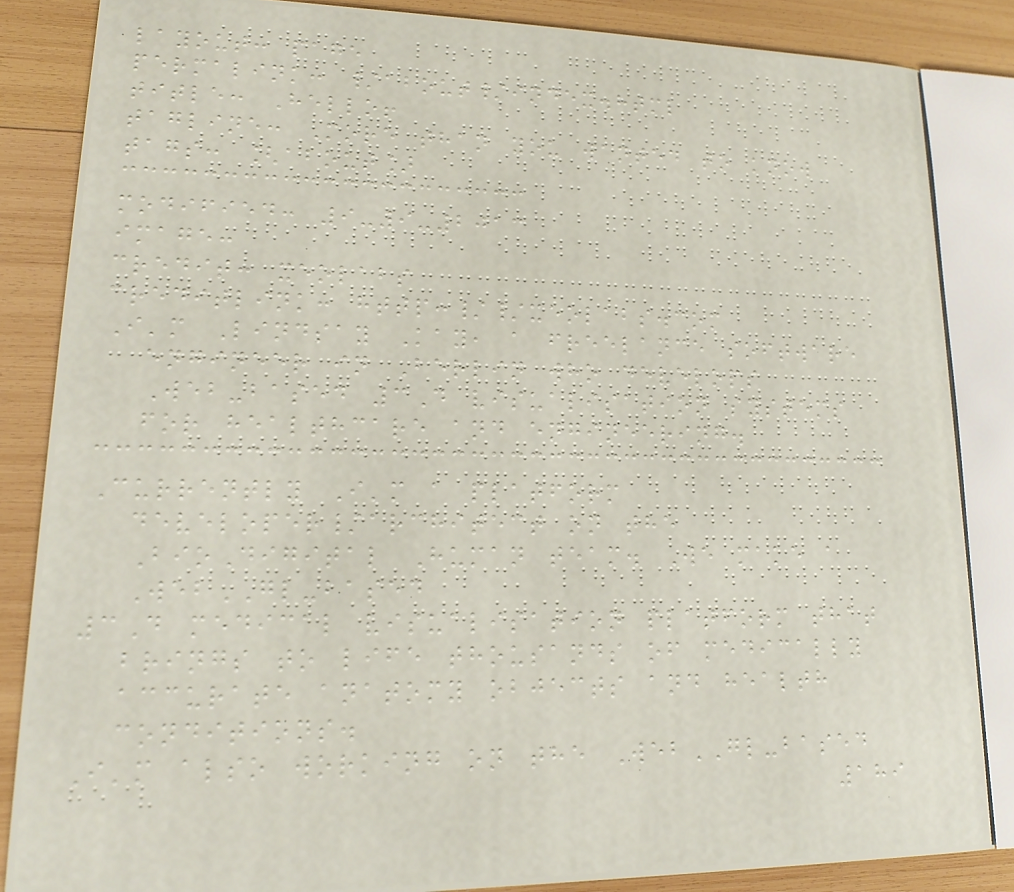layout: page
permalink: /about/index.html
title: Hello!
tagline: More than you wanted to know
tags: [about]
modified: 9-9-2013
image:
credit: xeolabs
creditlink: http://xeolabs.com
I'm Lindsay Kay, a freelance software
engineer in Berlin who develops
Web-based 3D visualisation systems
for healthcare and engineering.
Currently I'm a platform
developer/architect on the
BioDigital Human team. We make a
WebGL-based
3D medical visualisation platform that
brings to life thousands of medically
accurate anatomy objects and health
conditions.
I'm also working on the WebGL-based
189
